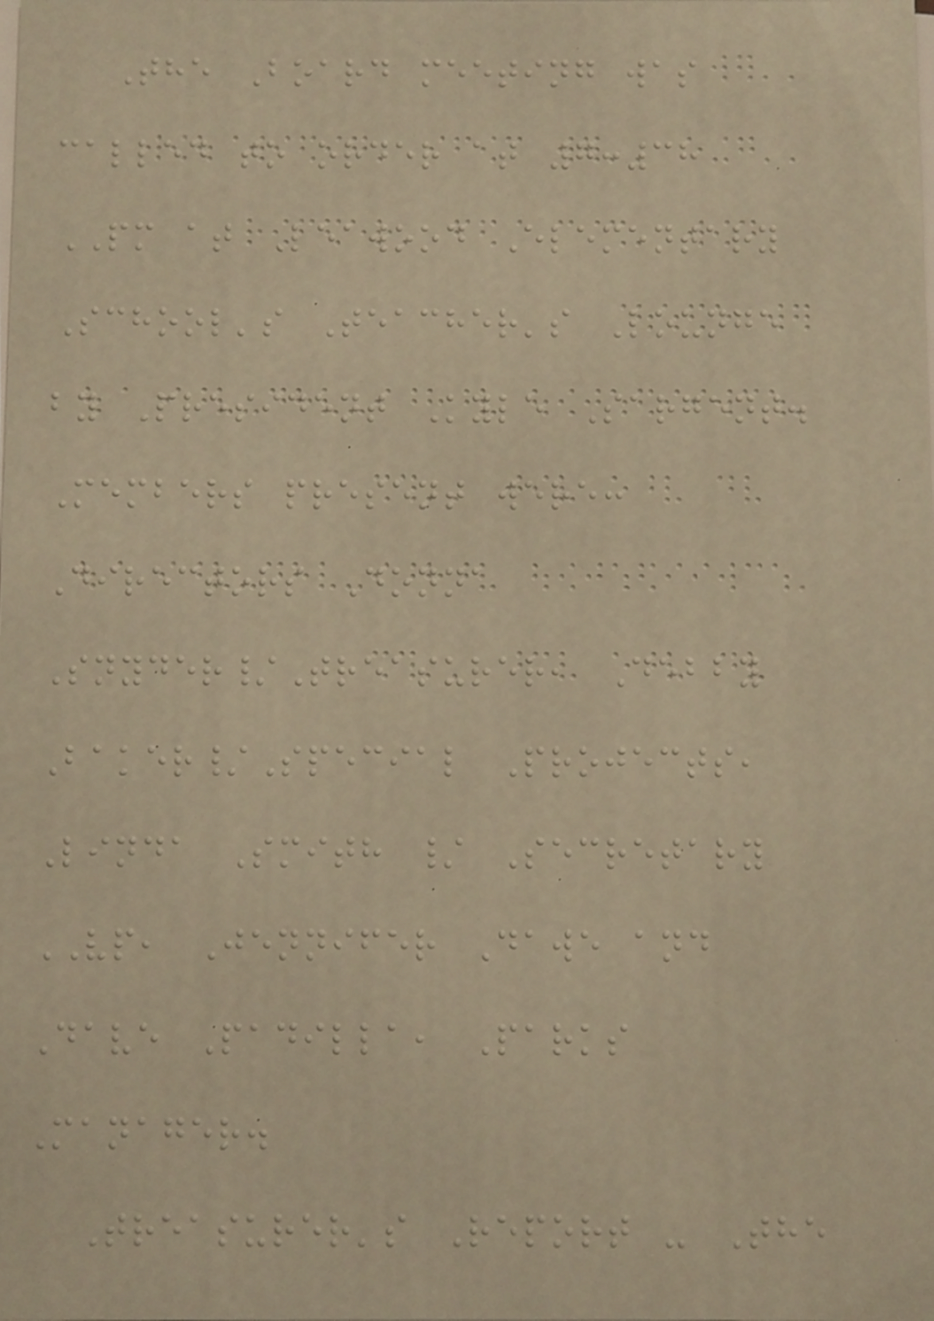The Board meeting was
called to order at 7:38
PM at Leawood Elementary
School's Teacher's Lounge
by President Kyle Sargent.
Members present were:
Directors Donna
Snyder/Treasurer, Debby
Baker/Special Projects,
Linda Smith / Secretary
VP, Jennifer Dawe and
Dave Padilla, Parks
Manager.
Treasurer's Report - The
